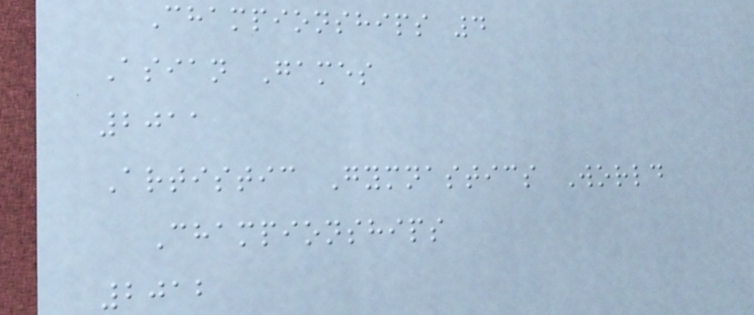Championships 4
Asian Games
2011
Artistic Gymnastics World
Championships
2012
